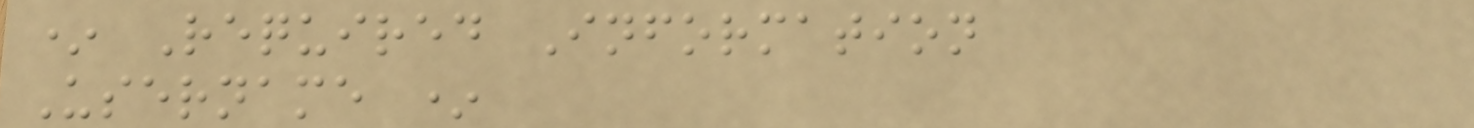* Required Information
Username *
